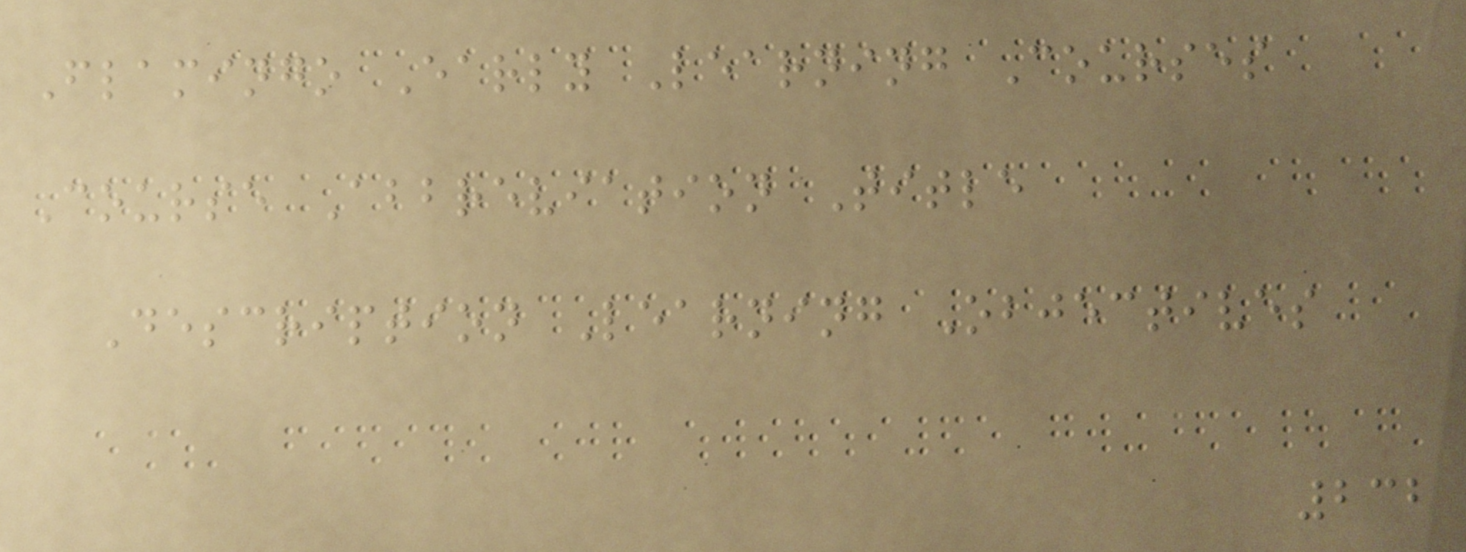Flamingo Early Learning Courses
Course Abbreviation Title
Description Learning Objectives
232
